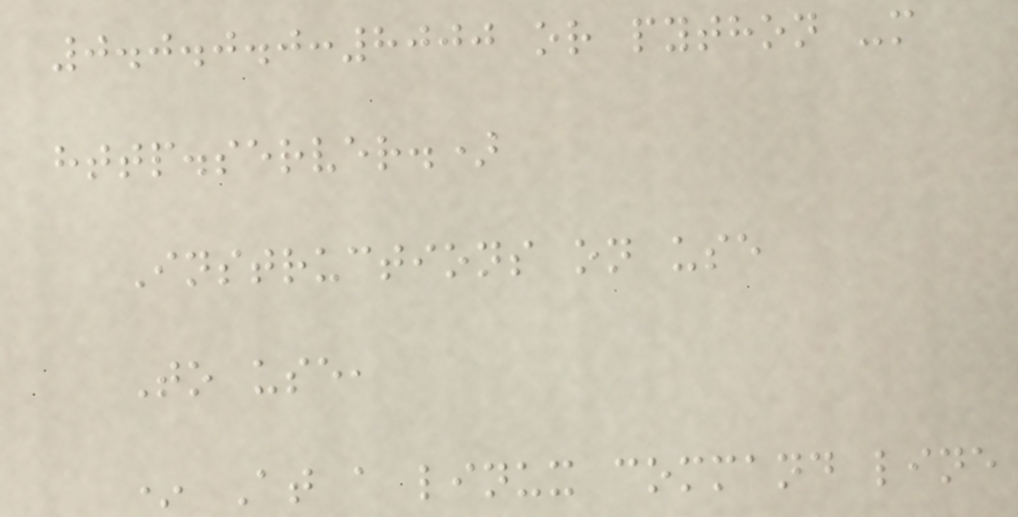0.0.0.0:8000 or python -m
http.server.)
Instructions on use
To use,
* At a linux command line
